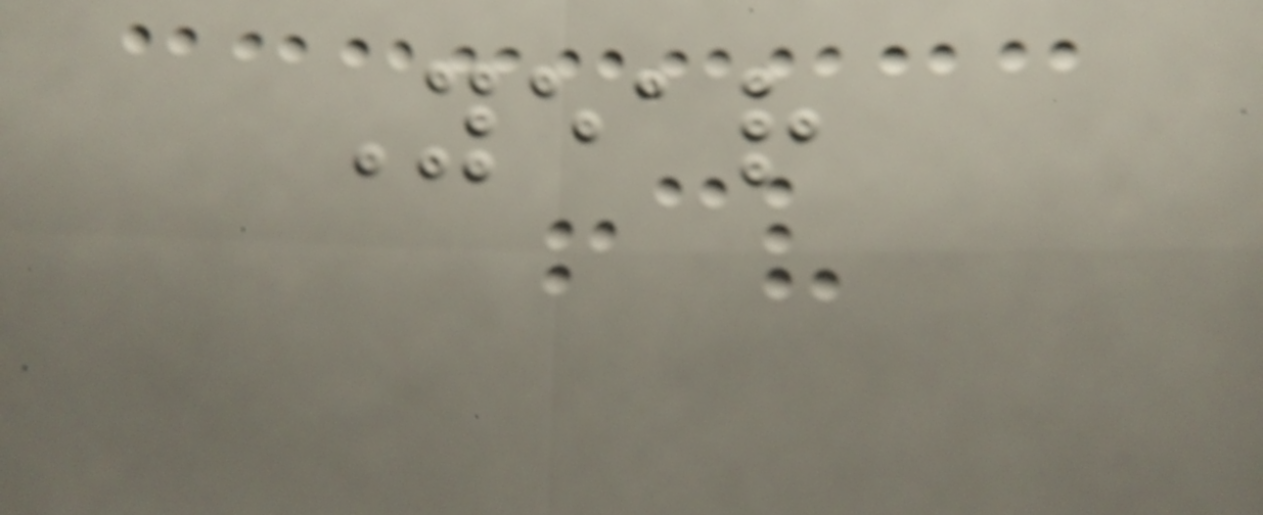Year
